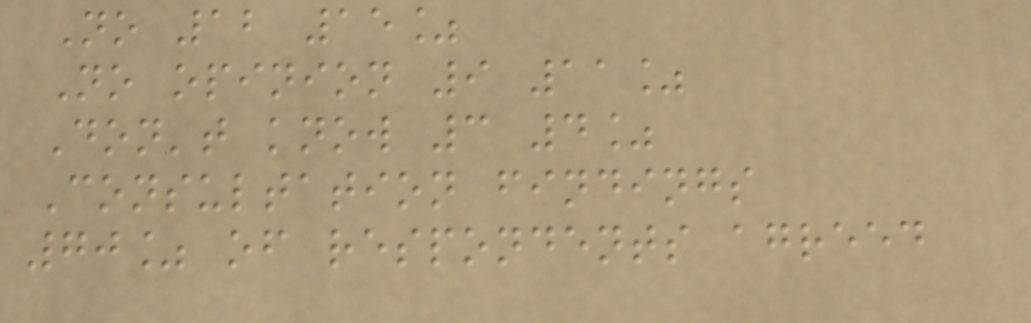No 12 15%
No opinion 9 11%
Don't know 3 4%
Consultation findings
70% of respondents agreed
